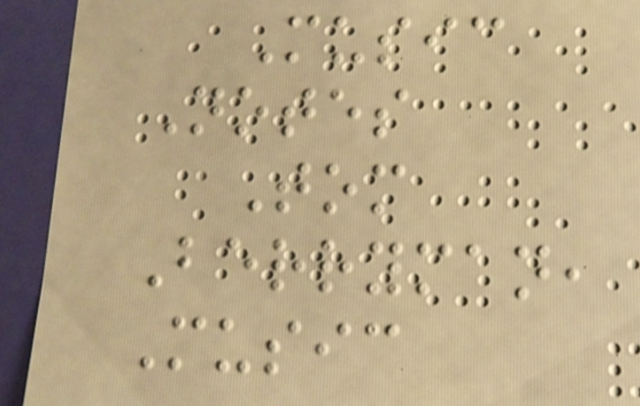Music
Notes
Tom
Berryman,
Music
